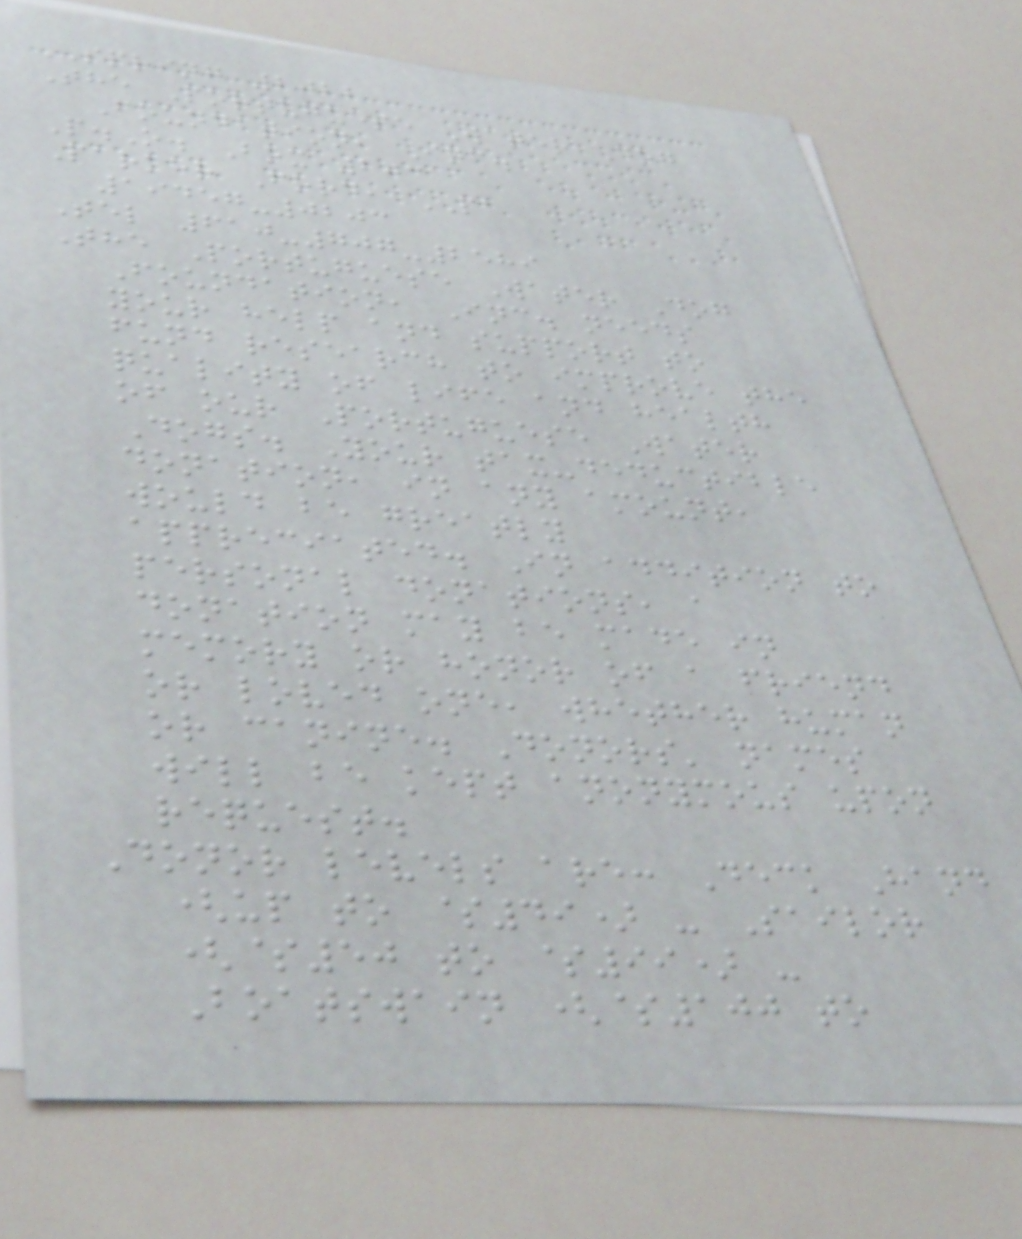SPRING 2022
The Portuguese Water Dog
Foundation, Inc.
P.O. Box 203
Parker Ford, PA
19457-0203
Tel 610-707-2589
The Portuguese Water Dog
Foundation, Inc. needs
your help and support to
fund research to improve the
quality of life and health
of our Portuguese Water
Dogs. Your tax-deductible
donation, in any amount,
would be greatly
appreciated. In addition to
personal donations, a
donation may be made in
memory or honor of a friend
or loved one, whether human
or canine. Donors' names
will be kept anonymous upon
request.
Donor levels are: Deck Hand
(up to $49) - Sailor
($50 to $99) -
Boatswain ($100 to
